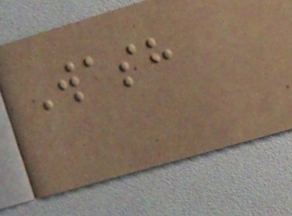Wash
